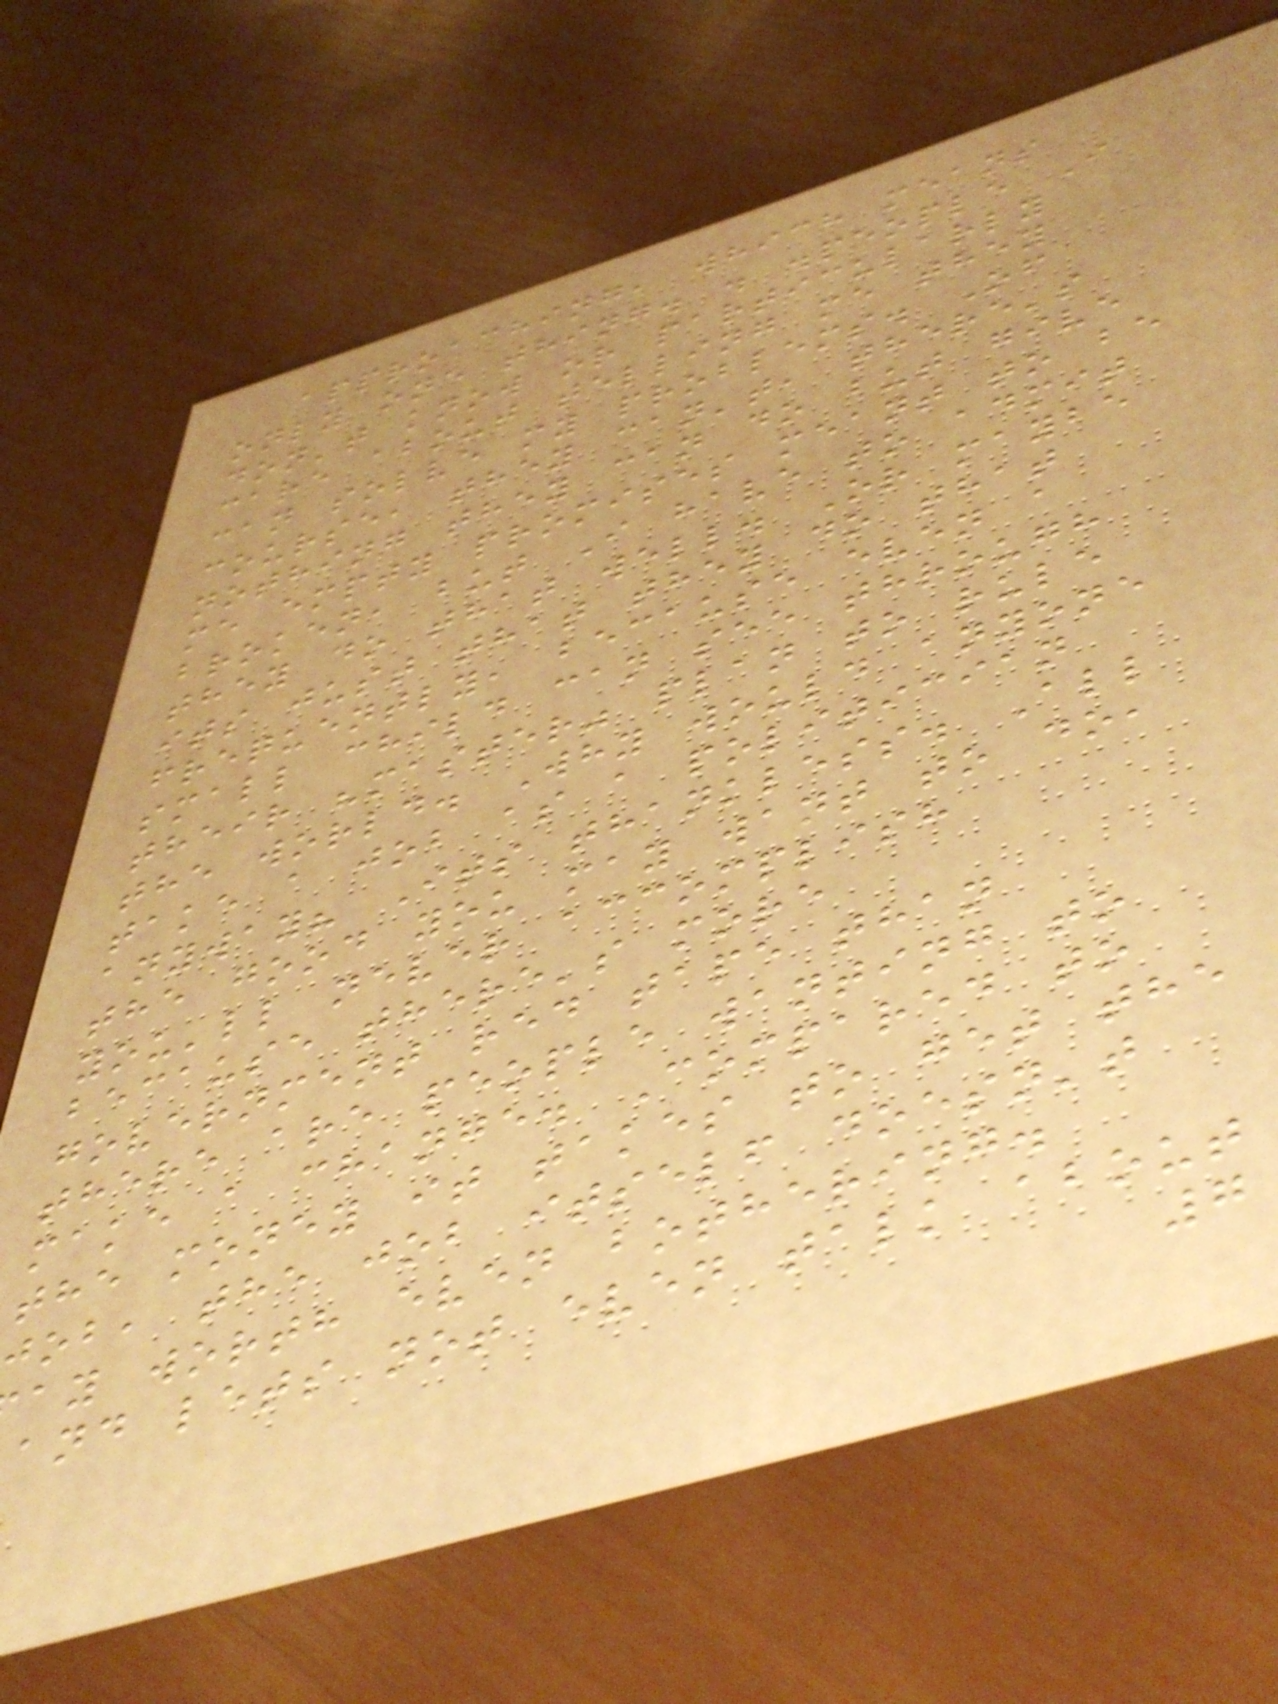approaching, which means
only one thing. . .people I
don't know or particularly
care about telling me they
can solve my problems. Of
course, they can't, there's
nothing they can do but give
me empty promises meant to be
broken, but I have to admit
they do that well. Or maybe
its just that they do that
frequently, because even a
small child can see through
their "master" plan to rule
the world. Why would anyone
take a job as a politician
anyway? Its thankless. All
the good you may want to do,
you'll never accomplish
because there's more
government red tape than
there are people wanting to
make a change. Compared to
the money it takes to get the
job, the job itself doesn't
ay worth even bothering.
and lets not even talk about
7
